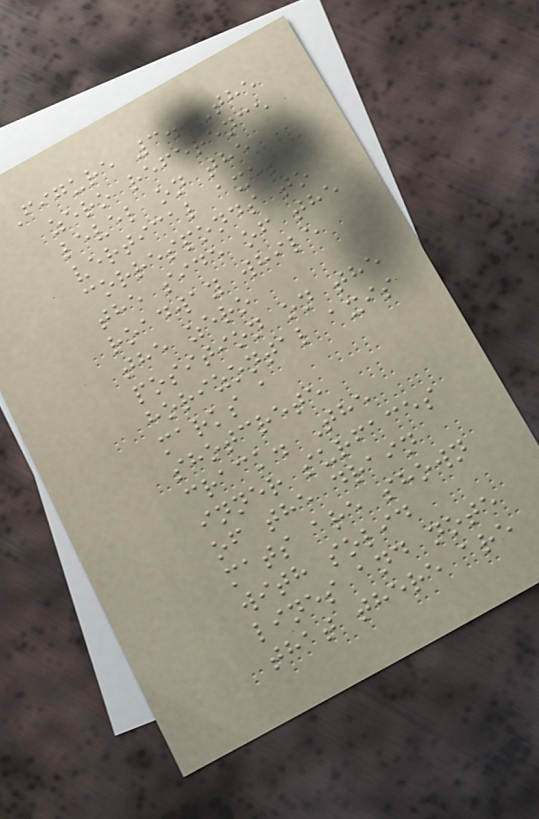Figure 3. The
zero reference
level on the
vertical axes
corresponds to
the side of the
roadway while
the zero
position on the
horizontal axis
marks a
shotcrete
crack. The
inner surfaces
of the drain
mats are shown
with solid
lines and note
that there are
